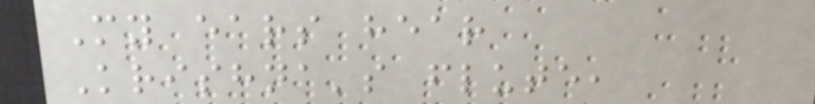My ears hear
Krishna's flute,
